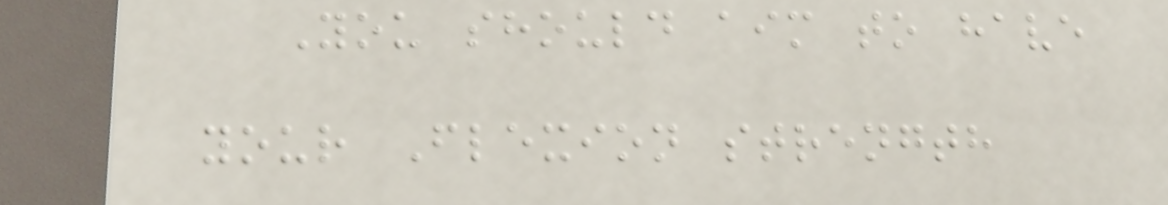You should aim to have
your Flexion strength
